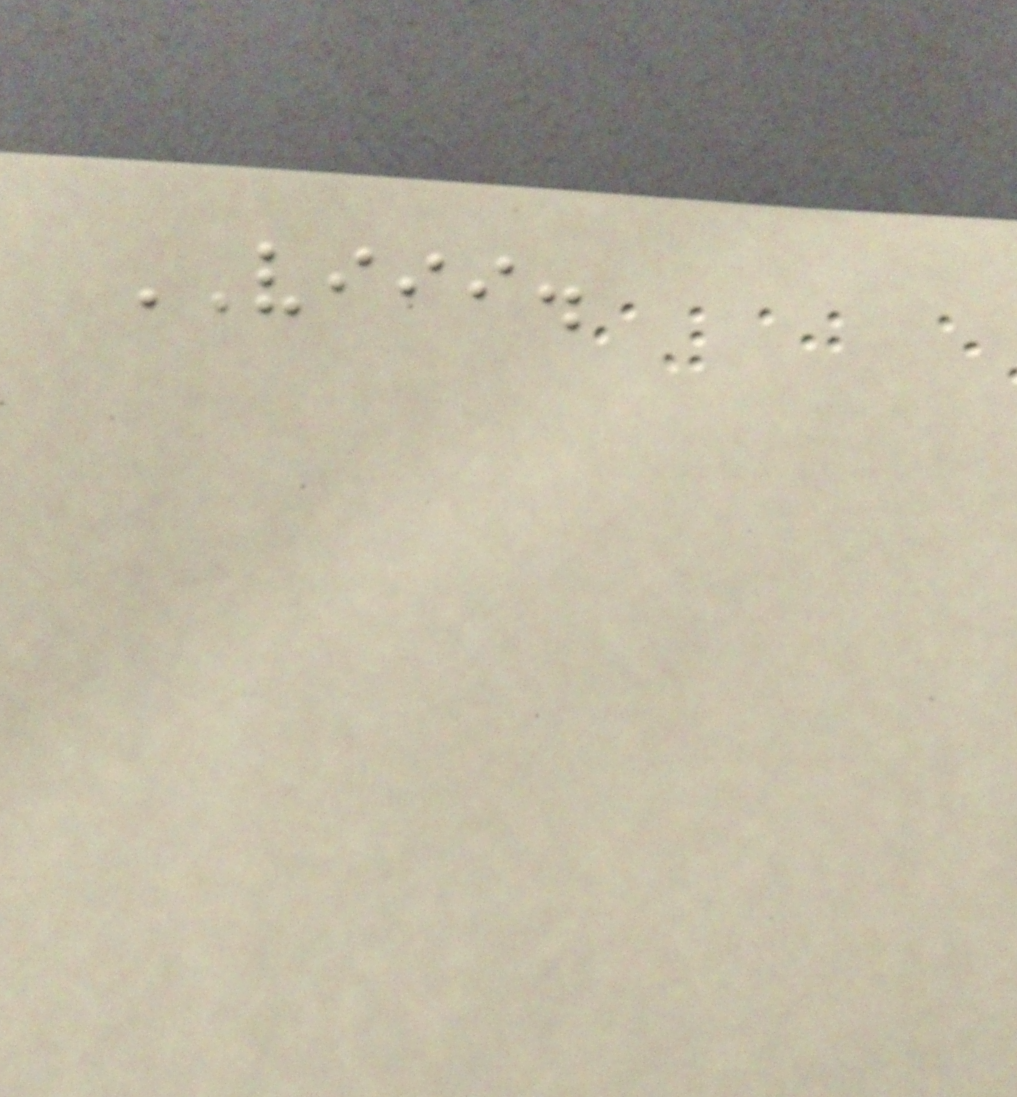VIII.
